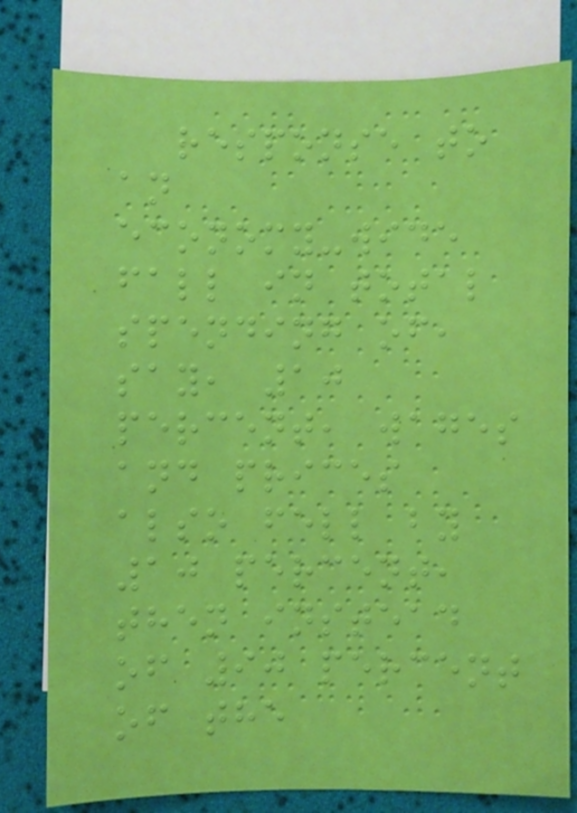response to
an
economy-wide
fall in total
spending of,
say, 10
percent, wages
and prices
also fell by
10 percent,
then instead
of 90 percent
of the
